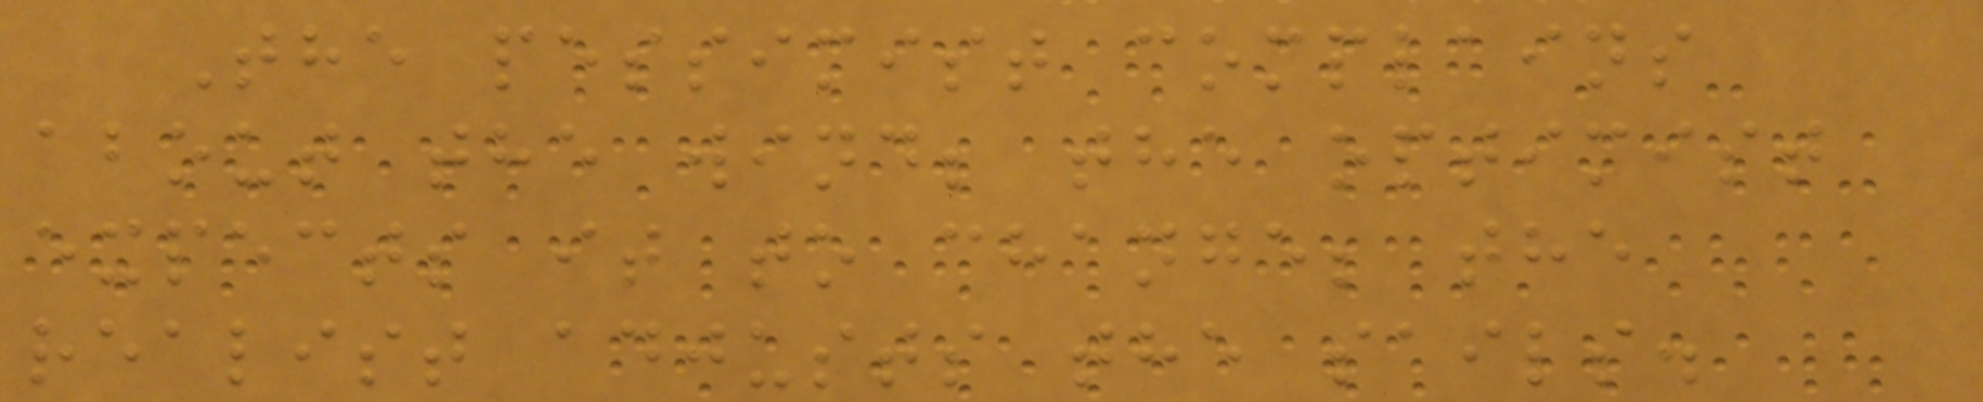The pessimist complains
about the wind; the optimist
expects it to change; the
realist adjusts the sails.
